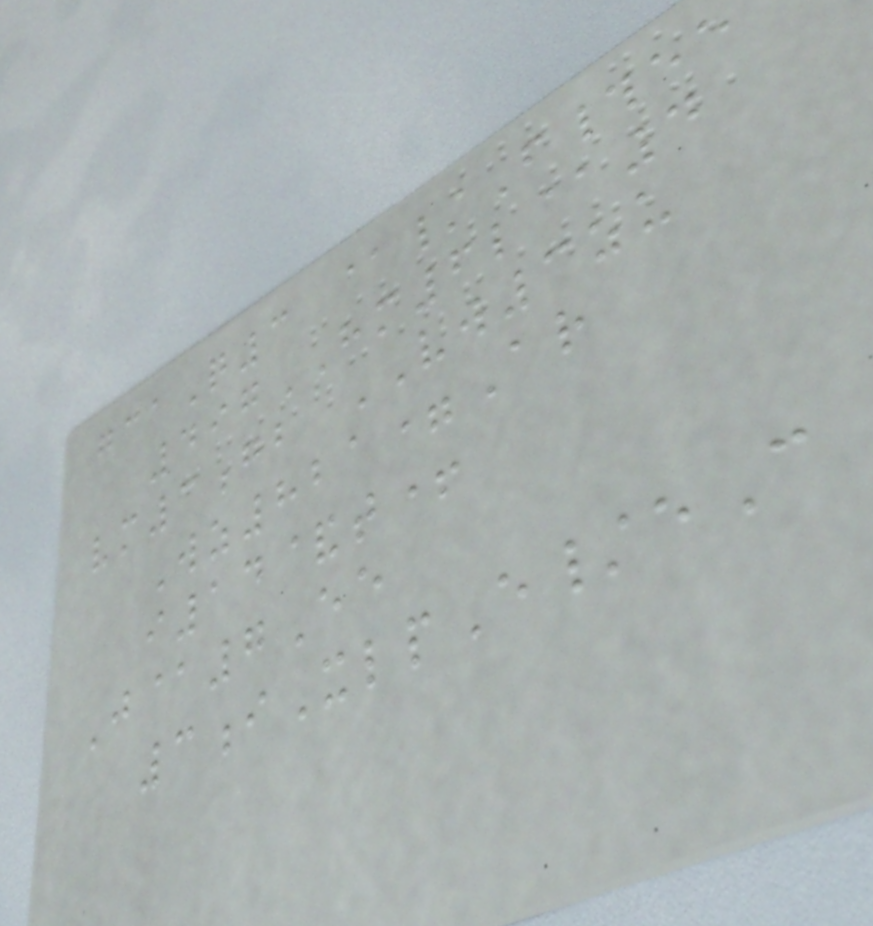gcaQ3 @/F#ee
497HM6l@4
vm3gb VW3zu
Wz821=Ar
i14&t+
J@7Ee
3iXlpE/eC
